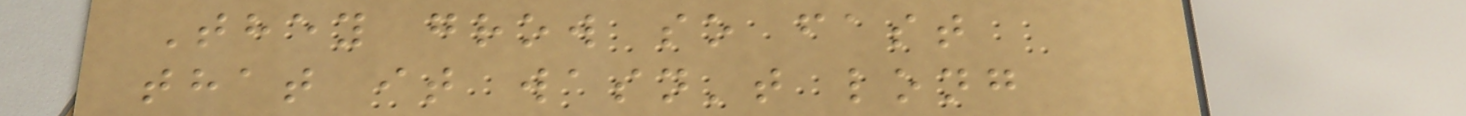They grow so fast
that it wasn't long
